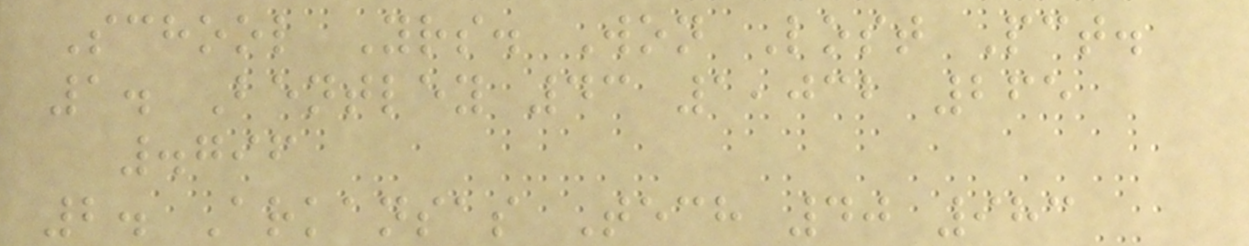School Yrs. Won Lost Pct.
1. Bentley 43 1,032 265
.796
2. Arkansas Tech 40 983
